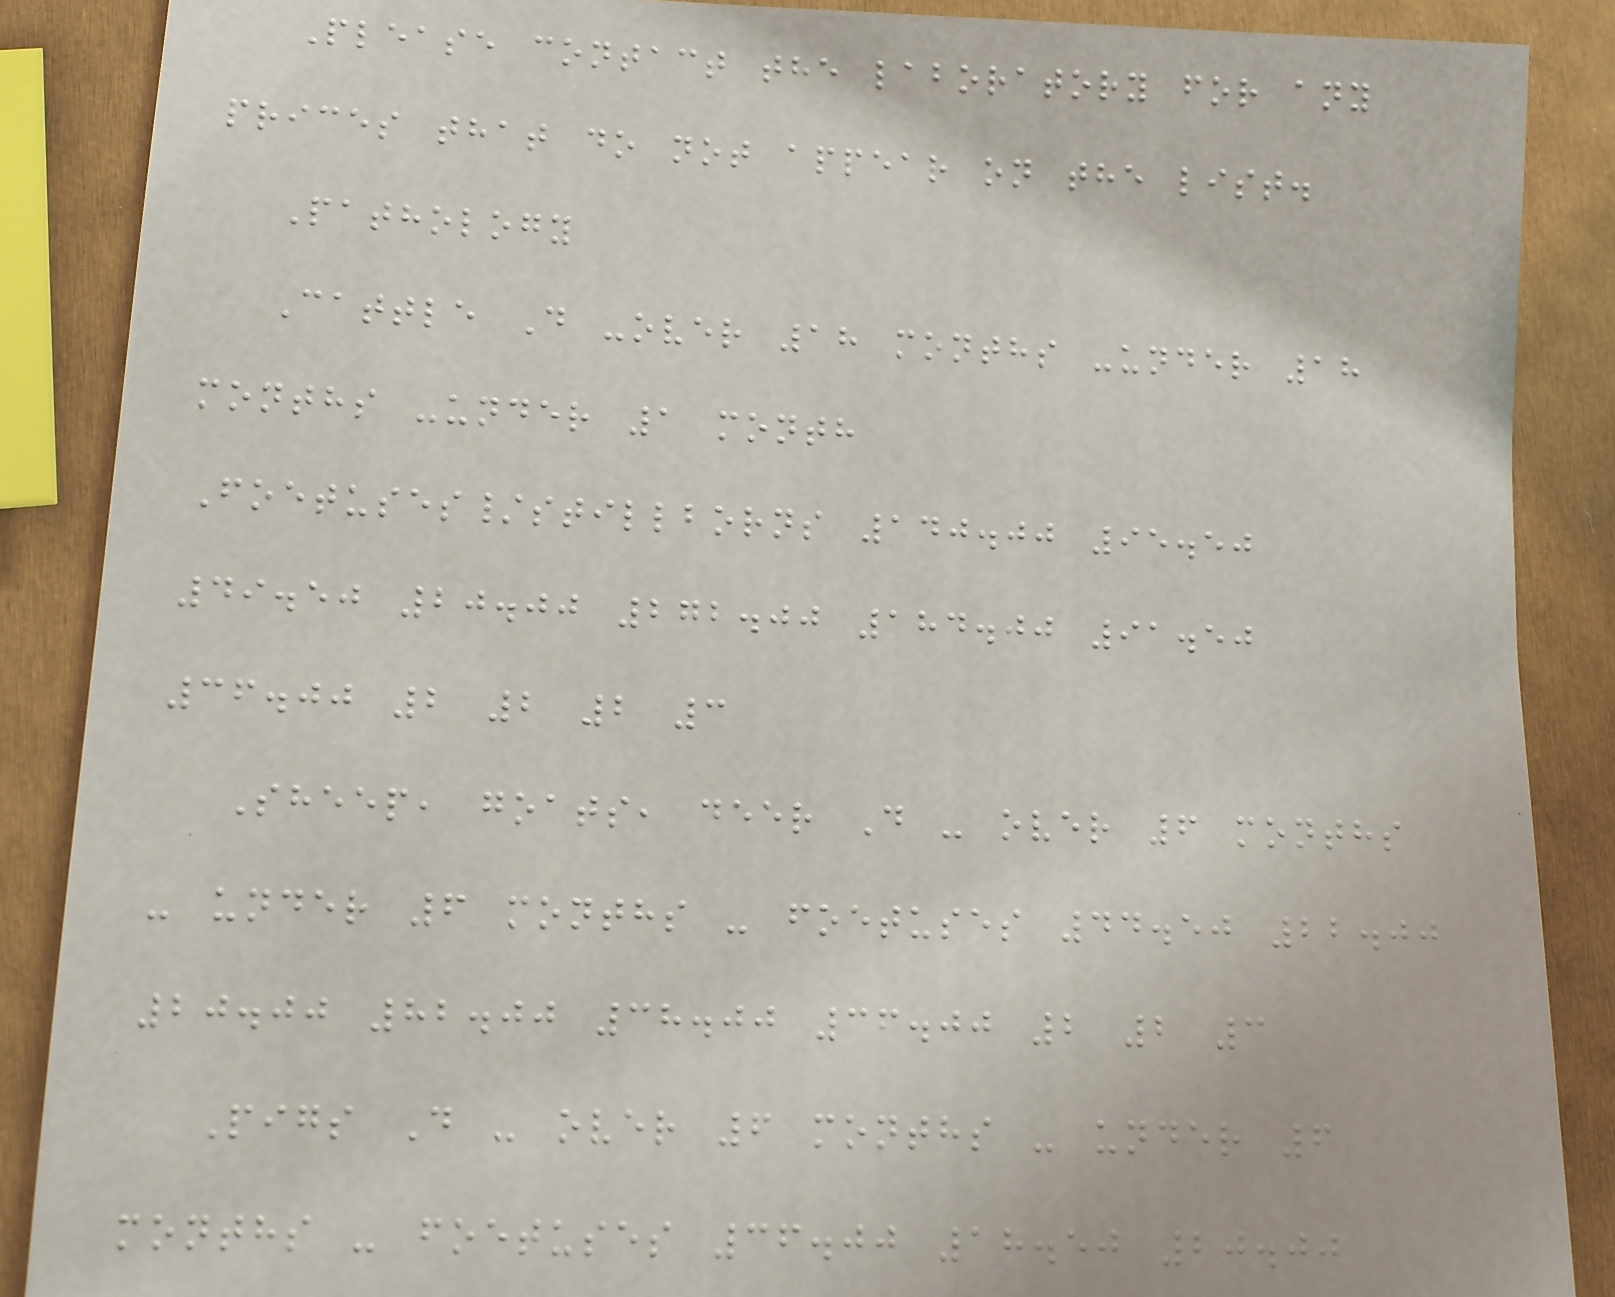Please contact the laboratory for any
prices that do not appear on the list.
Pathology
Cattle D -over 18 months -under 18
months -under 1 month
Foetuses/stillborns 140.00 95.50
49.50 20.00 272.00 184.00 91.50
36.00 2 2 2 3
Sheep, goats, deer D - over 6 months
- under 6 months - foetuses 44.50 22.00
20.00 82.00 38.00 36.00 2 2 3
Pigs D - over 6 months - under 6
months - foetuses 36.00 18.50 20.00
